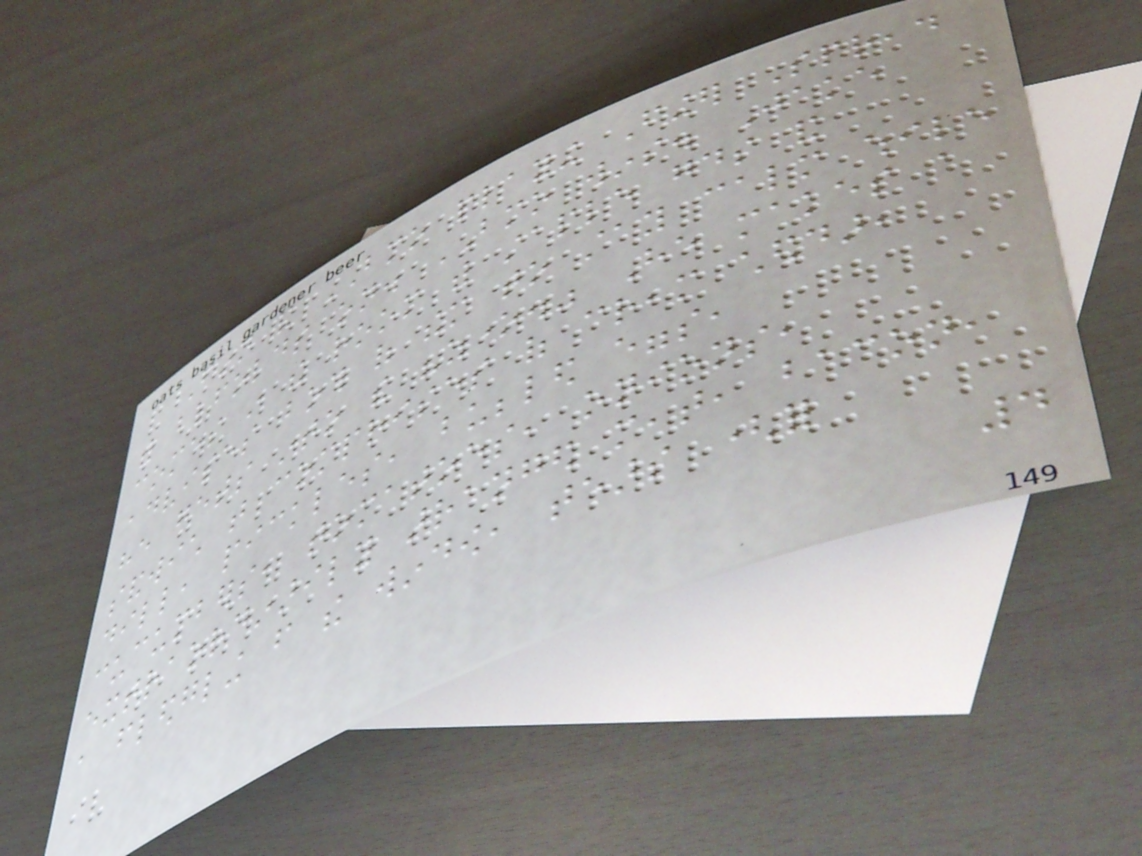Finn and BMO playing Finger Spread
with blindfolds on. BMO wins. Jake
comes in the room with staple goods and
advises both of them to stay calm while
he gets into the "zone." He makes a
sandwich that comprises of cream cheddar,
dill, pickles, bubbled eggs,
cucumbers, tomatoes, onions,
extraordinarily arranged meat, bacon,
a fledgling from the window, tears (for
4
